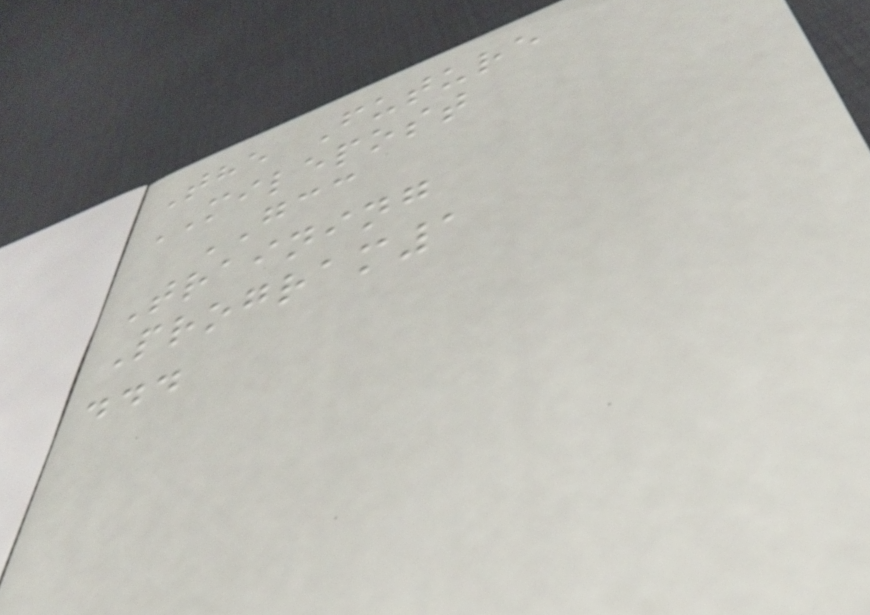The Future
MILEPOST
GCC
Training
Program1
...
